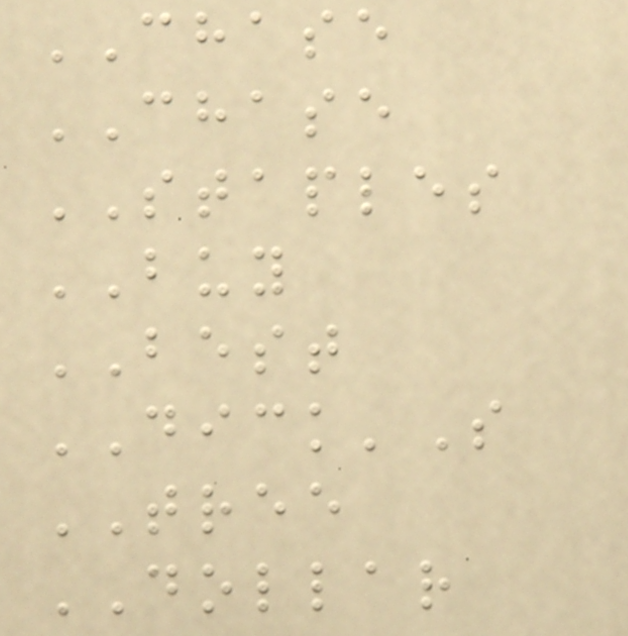CHASE
CHASE
STAPLES
BUY
BEST
DICK'S
TREE
DOLLAR
